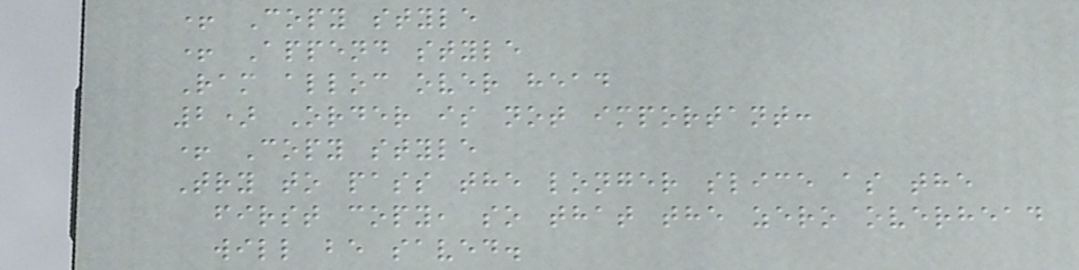+ Copy style
+ Append style
Ram alloc over head
2) Order is not important:
+ Copy style
Try to pass the longer slice as the
first copy, so that the zero overhead
will be saved.
